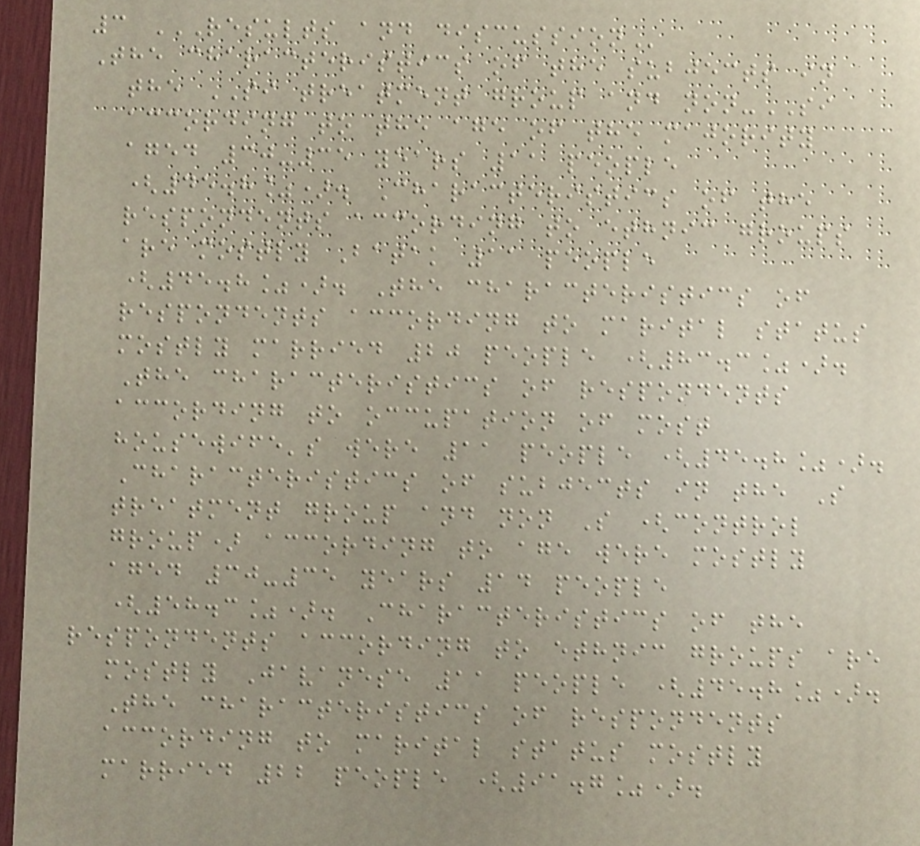3 RESULTS AND DISCUSSION
The characteristics of the subjects in
the SI treatment group and non-SI
according to the age of the majority
aged 30-35 years 11 people
(45.8%). Characteristics of the
respondents according to ethnic groups
are mostly Batak 11 people
(45.8%). The characteristics of
respondents according to marital status
mostly married 20 people (83.3%).
The characteristics of respondents
according to occupation of most
housewife's were 11 people (45.8%).
Characteristics of subjects in the S
treatment group and non S (control
group) according to age were mostly
aged 30-35 years 14 people
(58.3%). Characteristics of the
respondents according to ethnic groups are
mostly Javanese 11 people (45.8%).
The characteristics of respondents
according to marital status mostly
married 22 people (91.7%).
